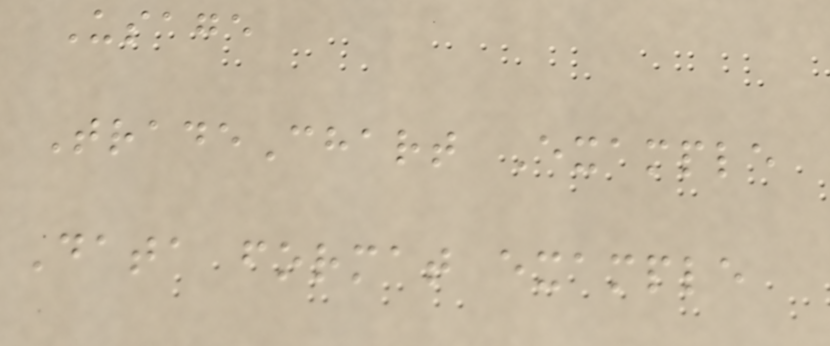Usage
TradeChart Example
Data format example
